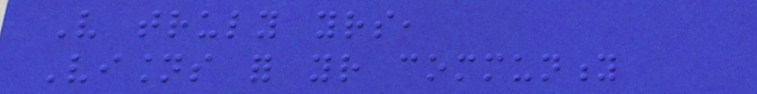Very truly yours,
Visions for your community
